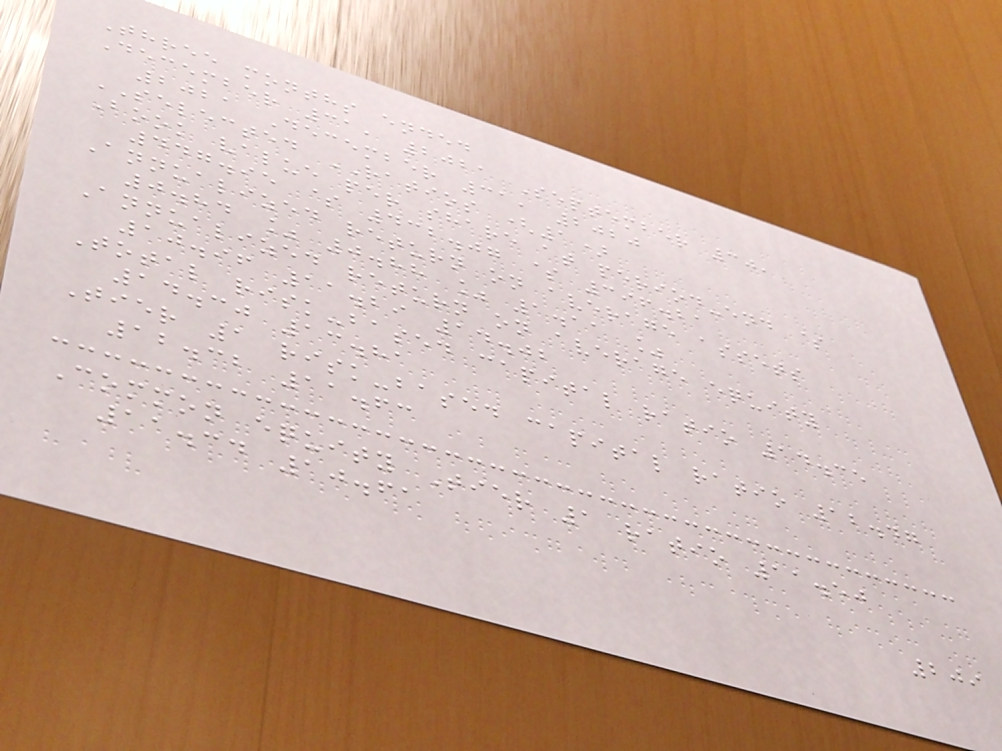Three months ended
December 31, 2021 September 30,
2021 December 31, 2020
SELECTED RATIOS (1)
Book value per share at period-end $
447.95 $ 432.07 $ 396.21
Annualized return on average assets
0.84 % 0.88 % 1.11 %
Annualized return on average equity
10.96 11.29 14.02
Total risk-based capital ratio 14.35
14.30 13.81
Tier 1 risk-based capital ratio 12.47
12.32 11.63
Common equity Tier 1 ratio 11.50
11.34 10.61
209
